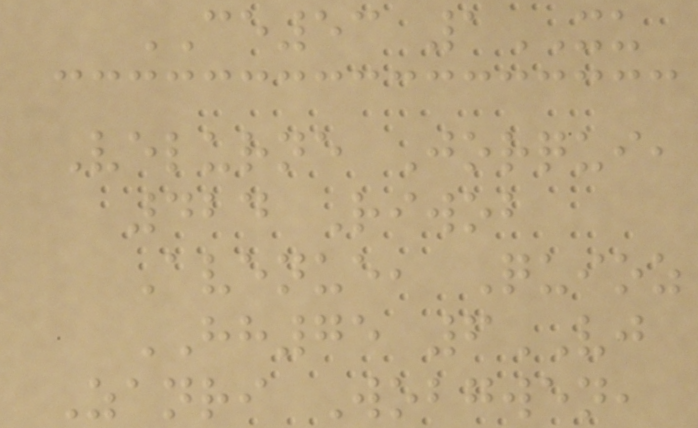CE53 1XU
Velurne Jorqui,
424 Riwob
Avenue, Quioz
HH75 6VJ
Zanri Wobgwen,
